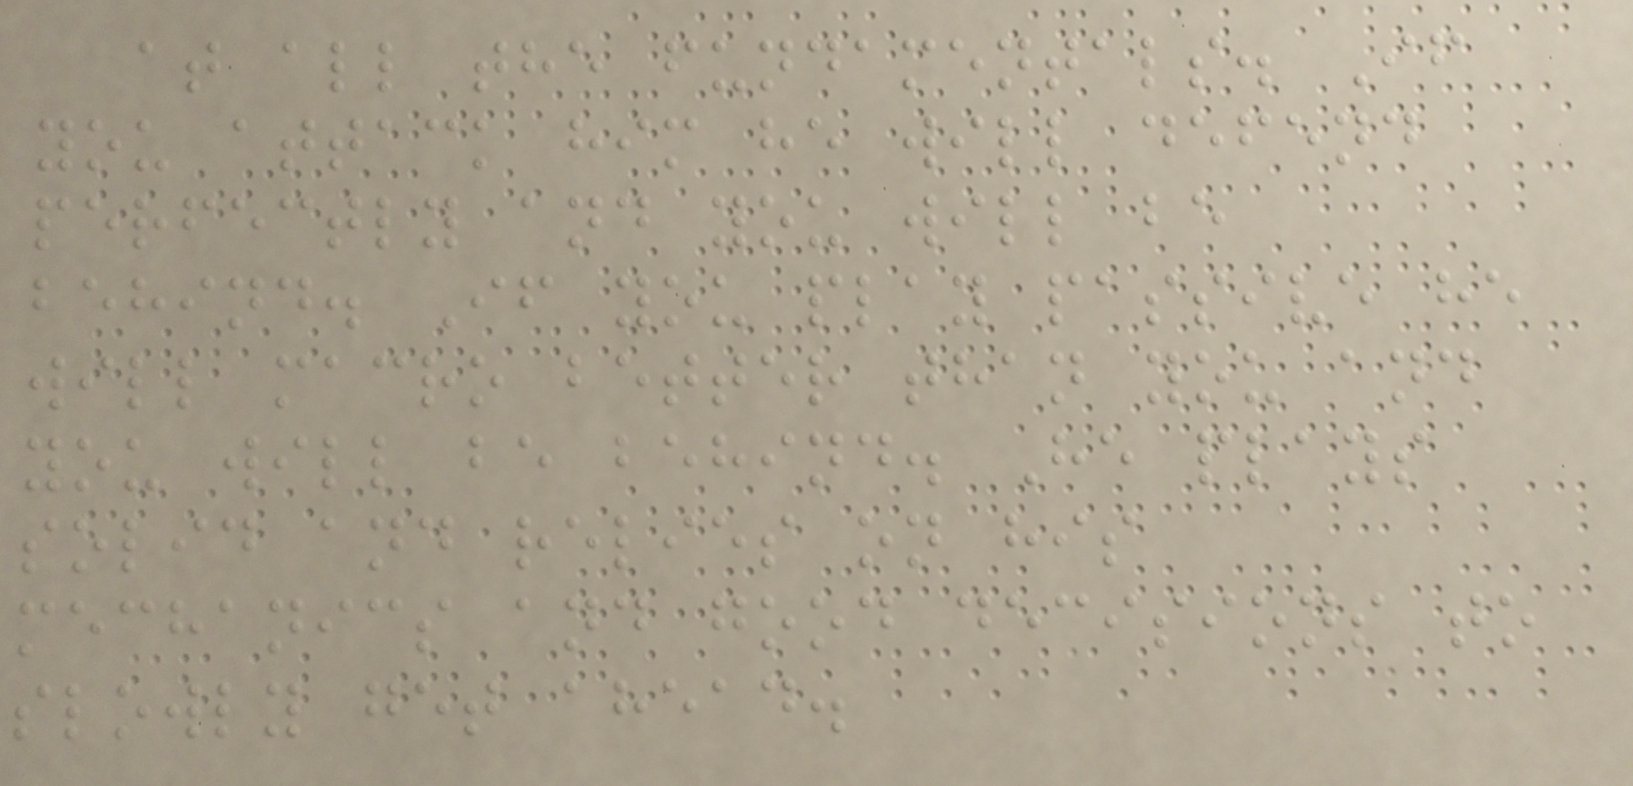at all the fundamentals. If
you attack him he will defend
perfectly and you will be
behind. If you play passive he
will macro better than you and
you will be behind. He plays
solid and relies on his
mechanics and good decisions to
slowly get ahead.
